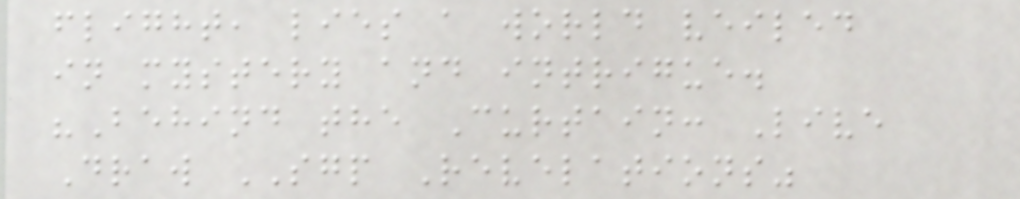flight, lies a world veiled
in mystery and intrigue.
"Behind the Curtain: Live
Draw SGP Revelations"
